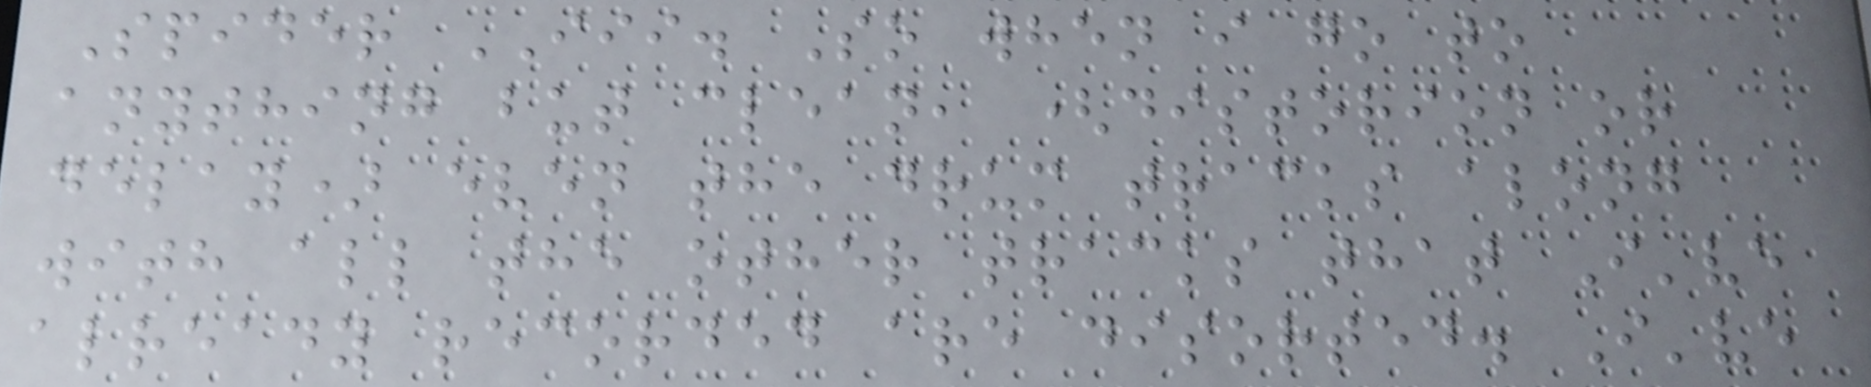Spider III. So when i go to
anything but clean, (distorion or
delay) even the drum tracks along
with all the other tracks that I've
already recorded are disorted. I've
